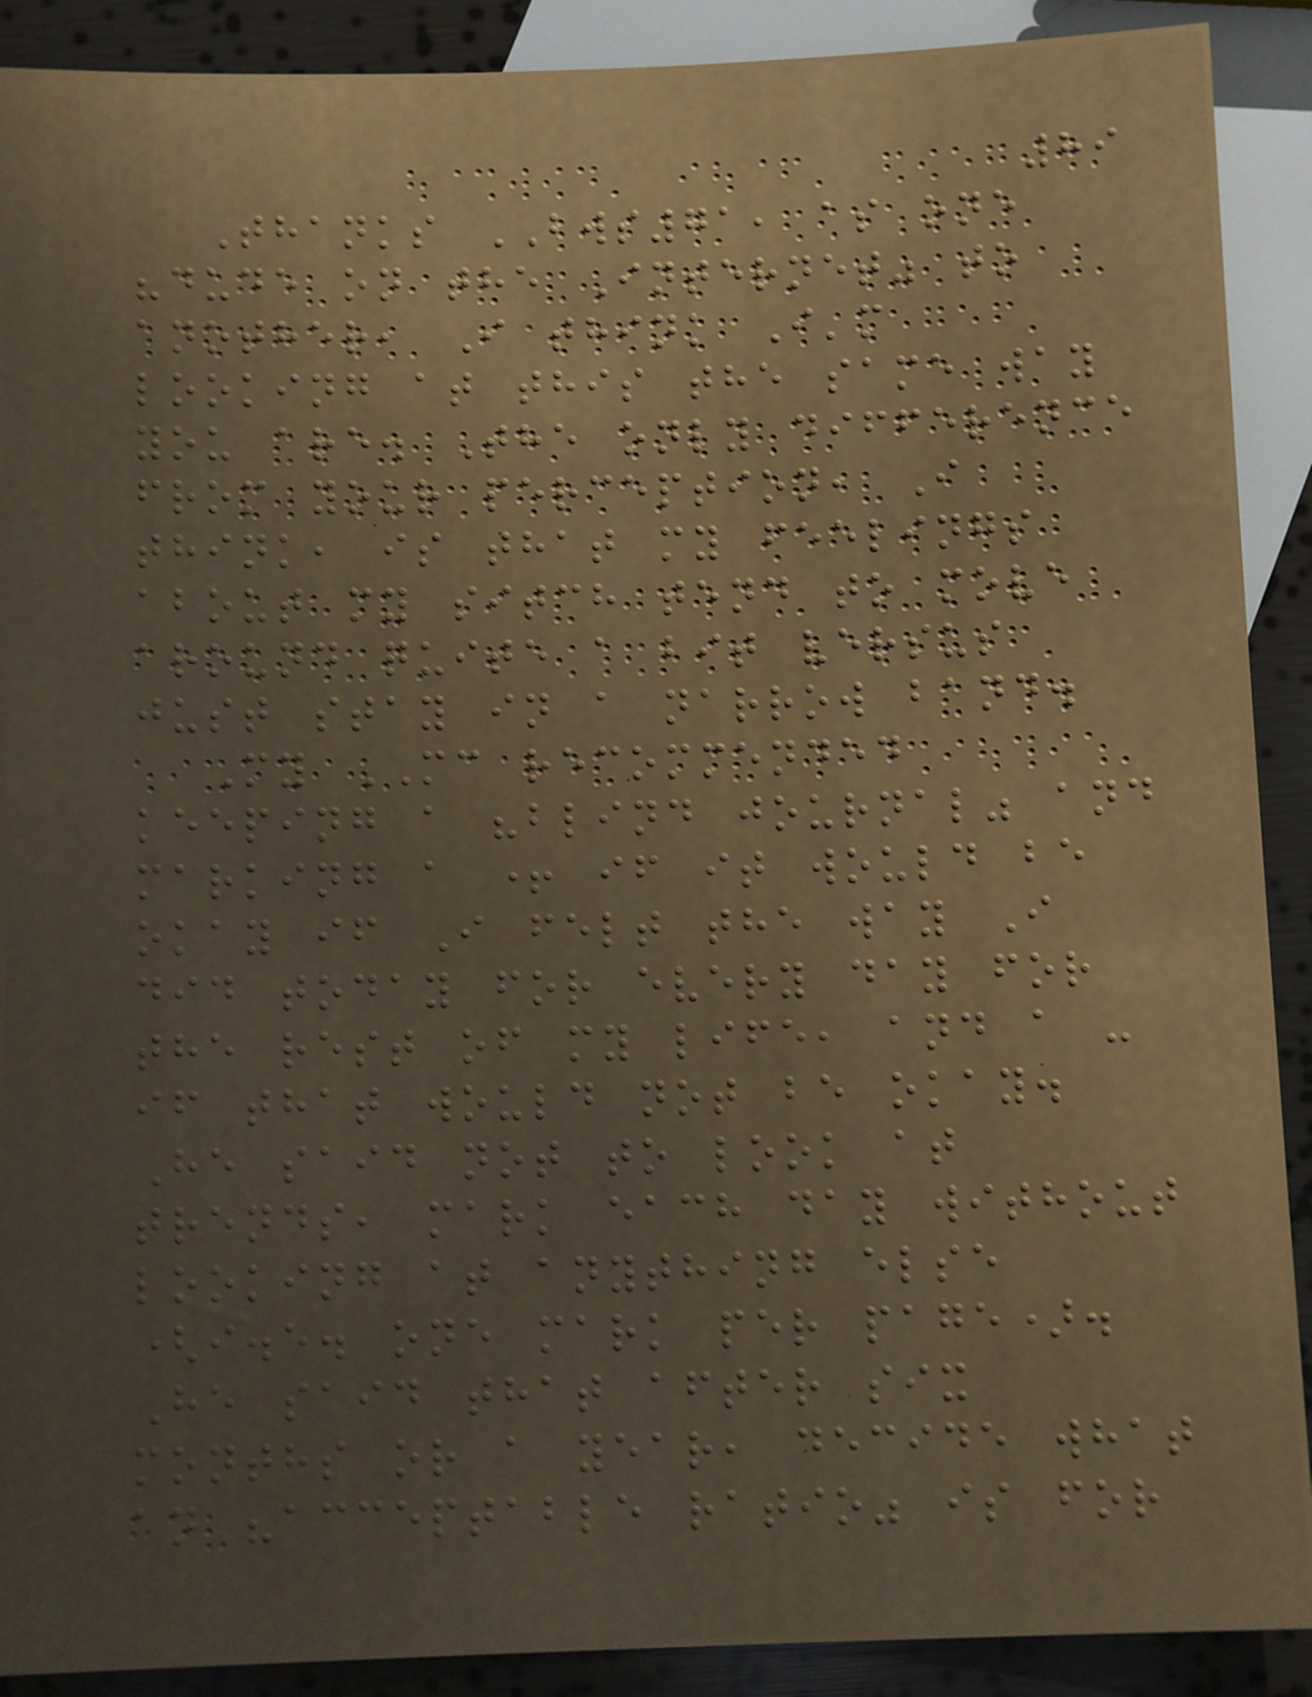89
Thanks BWS71, as one
"dude on the Internet" to
another, I think I'm
looking at this the same way
you are. The only difference
from your perception, I
think, is that my feelings
about my sitch tend to move
around quite a bit versus
just stay in a narrow band.
My MC recommended
keeping a "blind journal" and
marking a + if it would be
okay if I felt the way I
did today for every day for
the rest of my life, and a -
if that would not be okay.
He said not to look at
trends, mark each day without
looking at anything else
(i.e. one mark per page).
He said that after six
months or a year, decide what
an "acceptable ratio" is for
